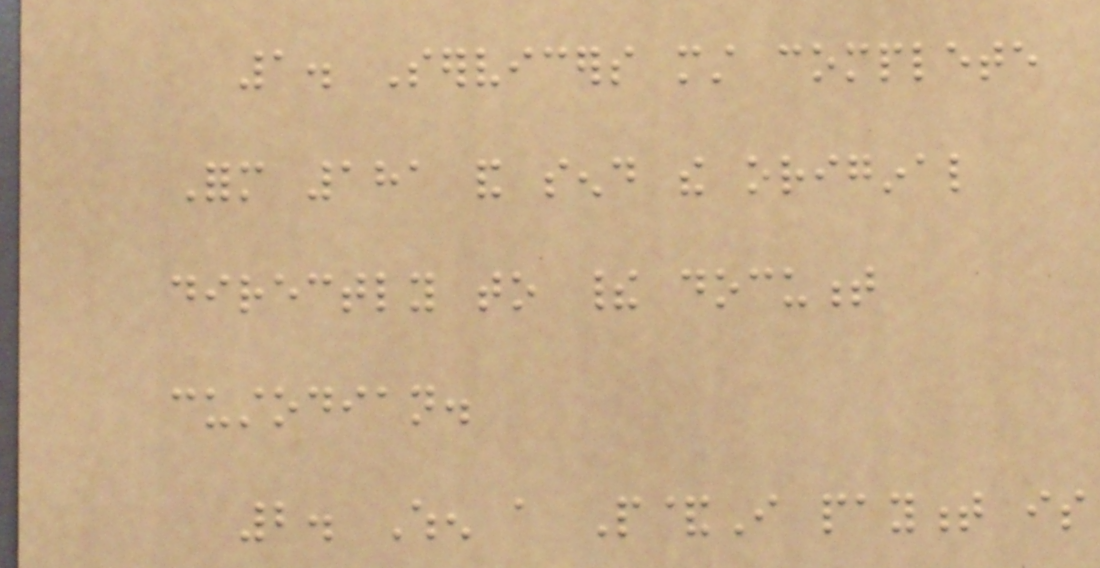1. Servicers must complete
Form 181 and send the original
directly to their document
custodian.
2. When a P&I payment is
